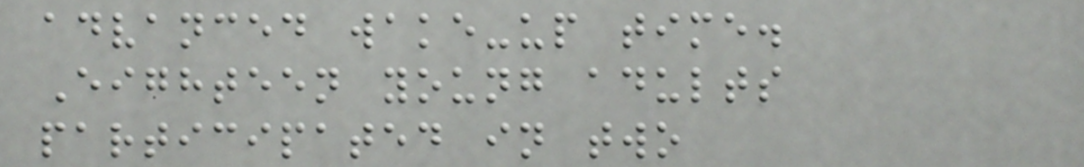advanced wake-up time.
Eighteen young adults
participated in two
